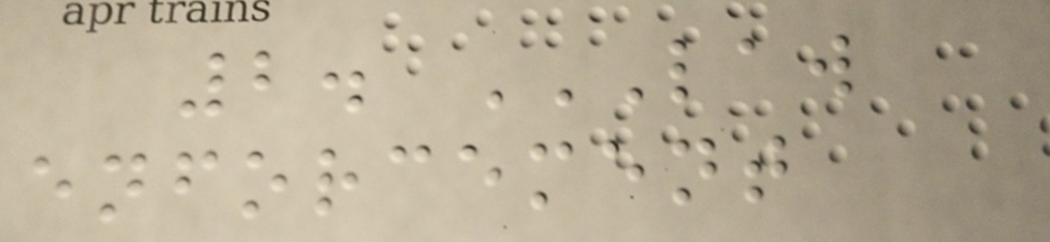2. LAW
ENFORCEMENT
